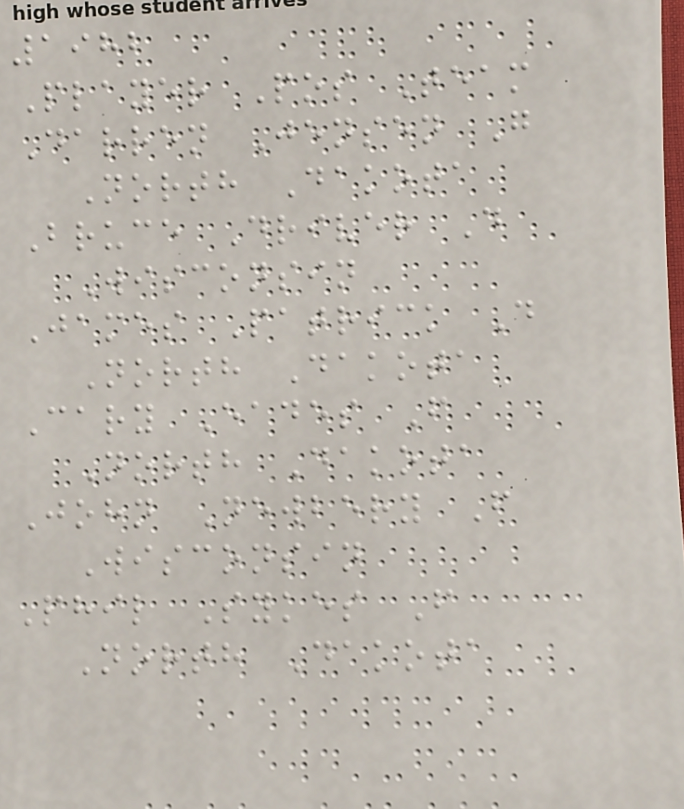1982
Player Pos Team
Darren Jensen G
North Dakota
Bruce Driver D
Wisconsin
James Patrick D
North Dakota
Cary Eades F
North Dakota
John Newbery F
Wisconsin
Phil Sykes F
North Dakota
